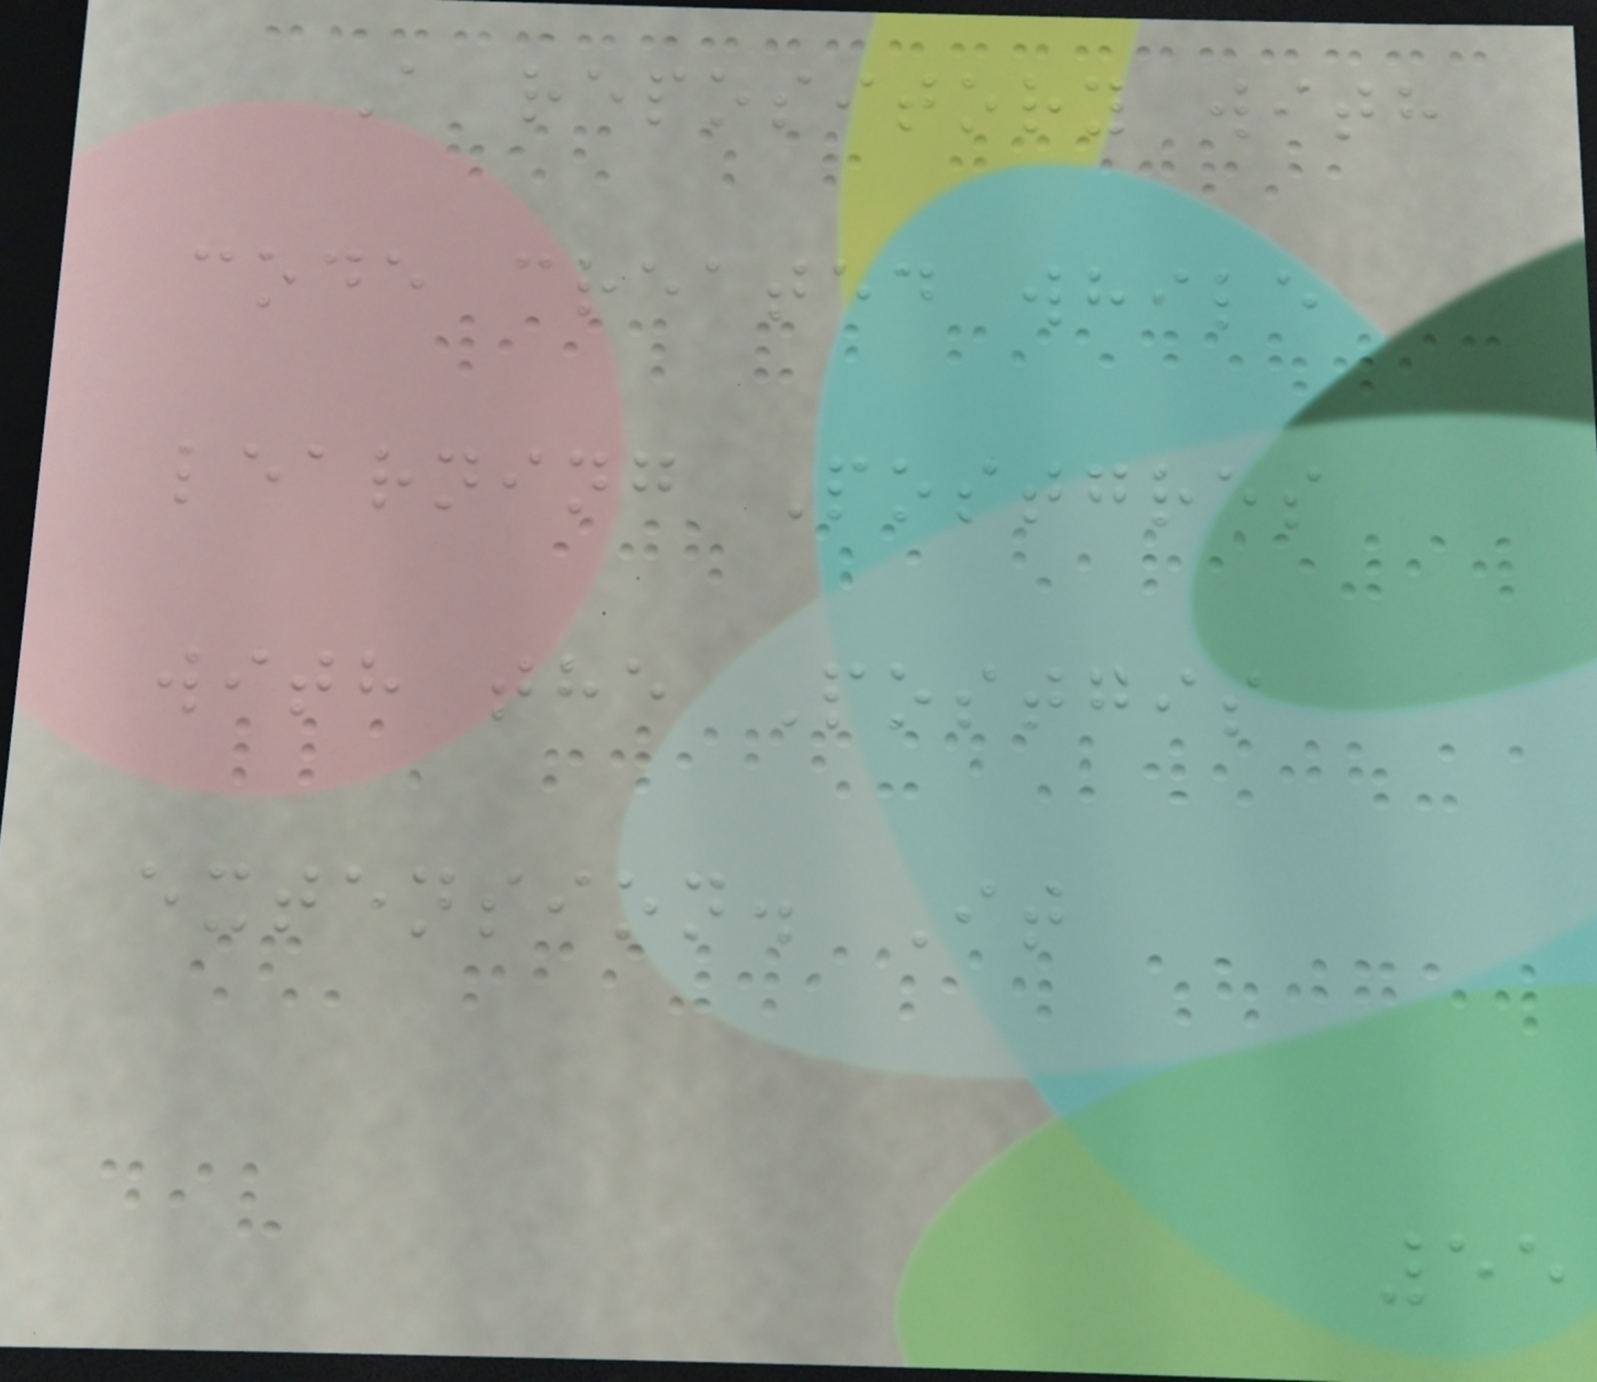A repository with
code created while
learning Postgres
with the Postgis
extension. It
55
